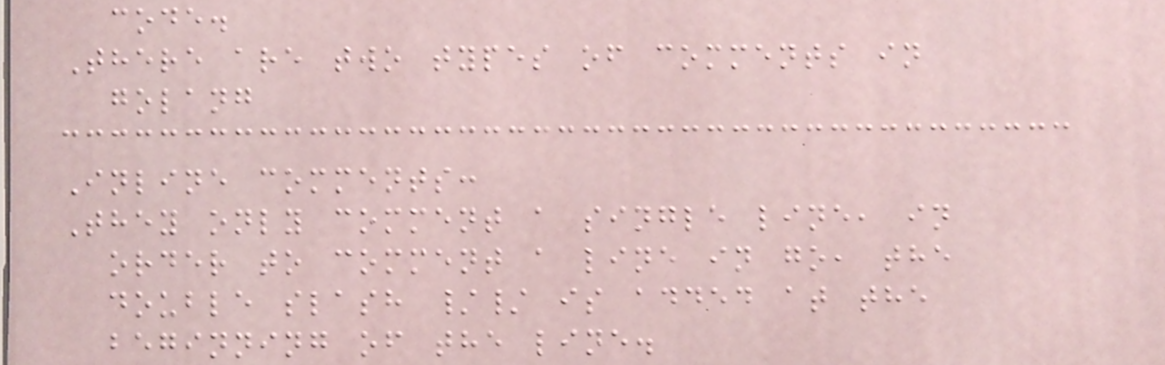code.
There are two types of comments in
golang
Inline comments:
They only comment a single line, in
order to comment a line in go, the
double slash // is added at the
beginning of the line.
